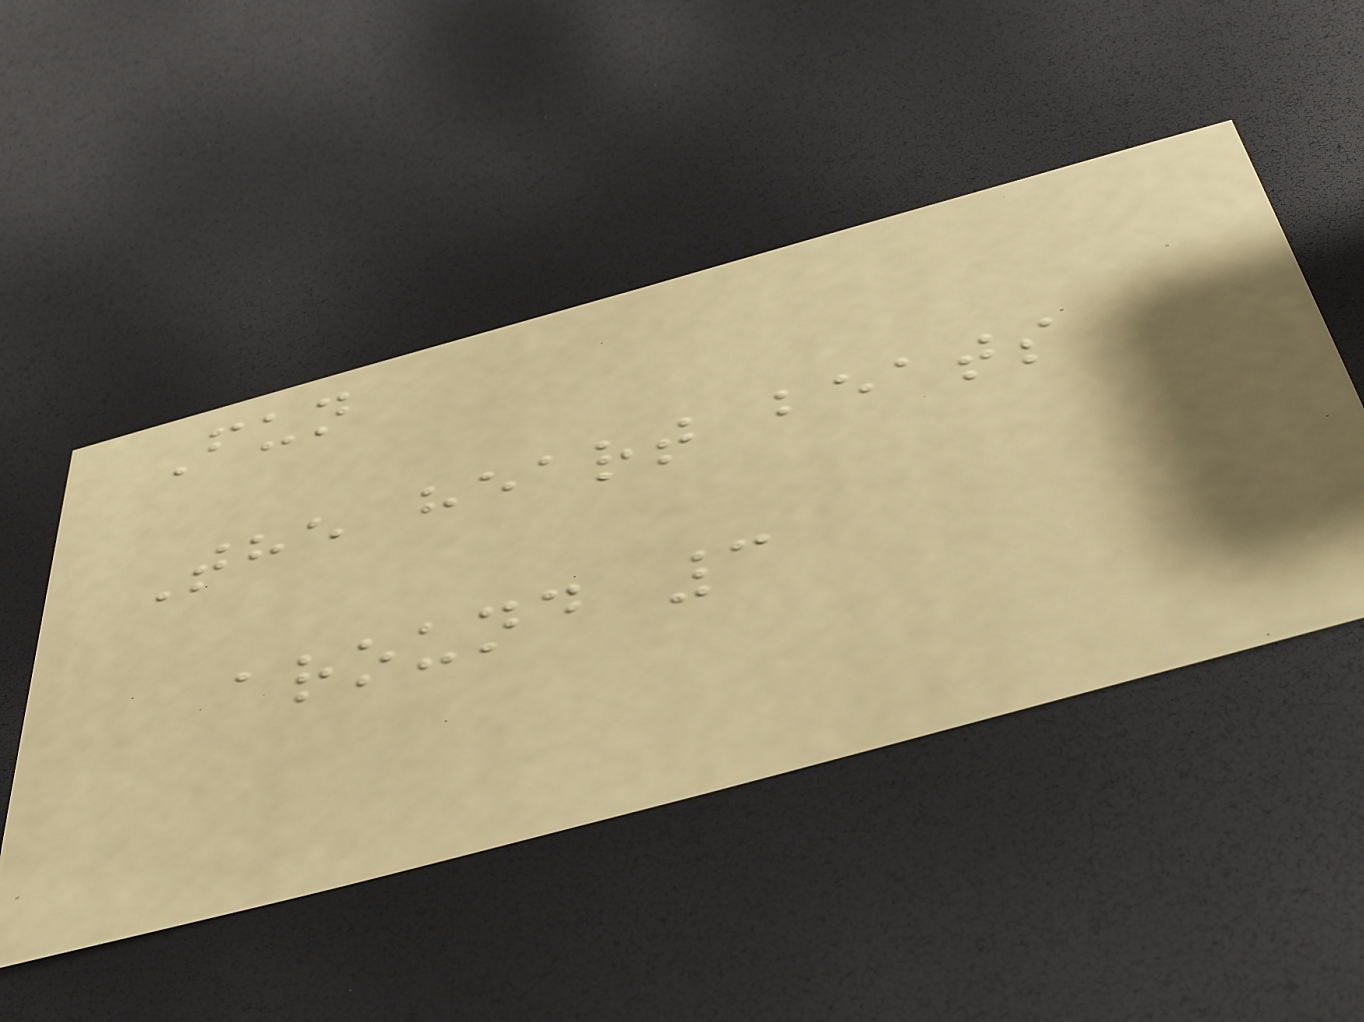Fun
The heart beats
around 3
